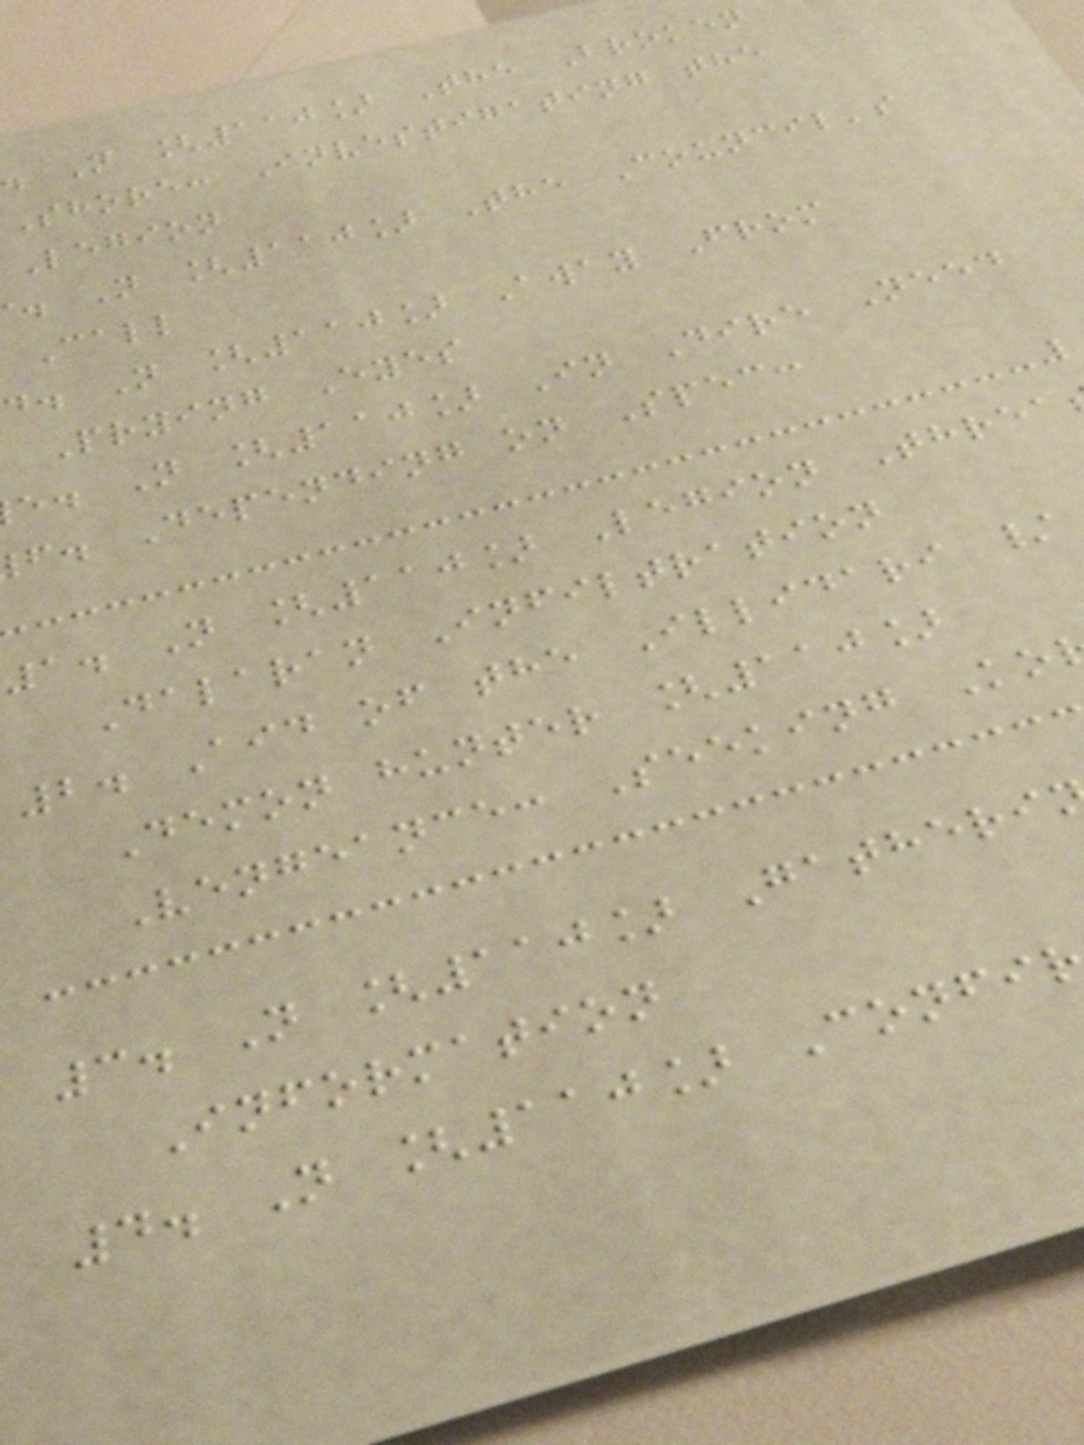N [110] The Broken
Shore: Investigating the
Legion
. N [110] The Council's
Call
d. N [110] Away From
Prying Eyes
e. N [110] In Dire Need
f. Depending on Spec:
1. N [110] Legion Threa
Dalaran Infiltration
2. Aid of the Illidari /
Demon hunter [110]
Vengeance: Seeking Ko
3. N [110] Gatheri
Information
4. N [110] Confi
